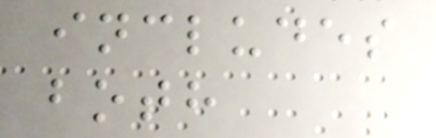includes
both
